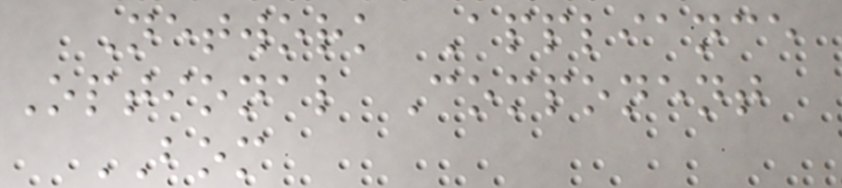Network Appliance
Optional Component
BOM
